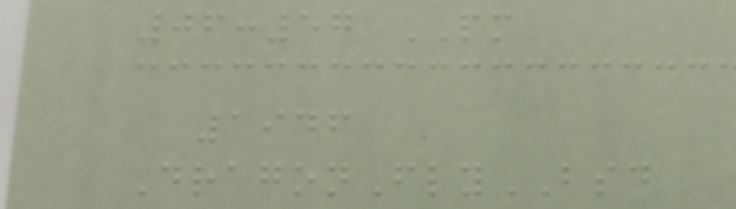06:57 PM
1946
DragonFlyBSD
